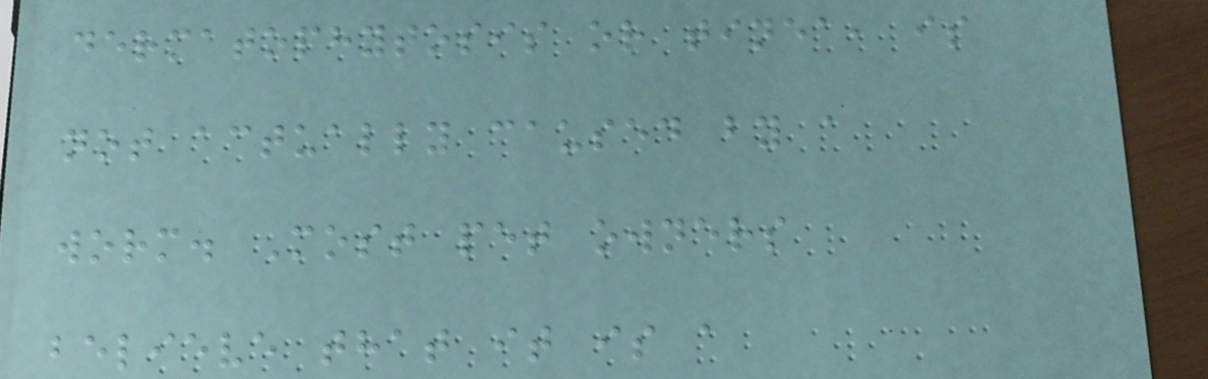dermatophytosis or tinea, is
not actually caused by a
worm. Most pet owners
believe that it is a
